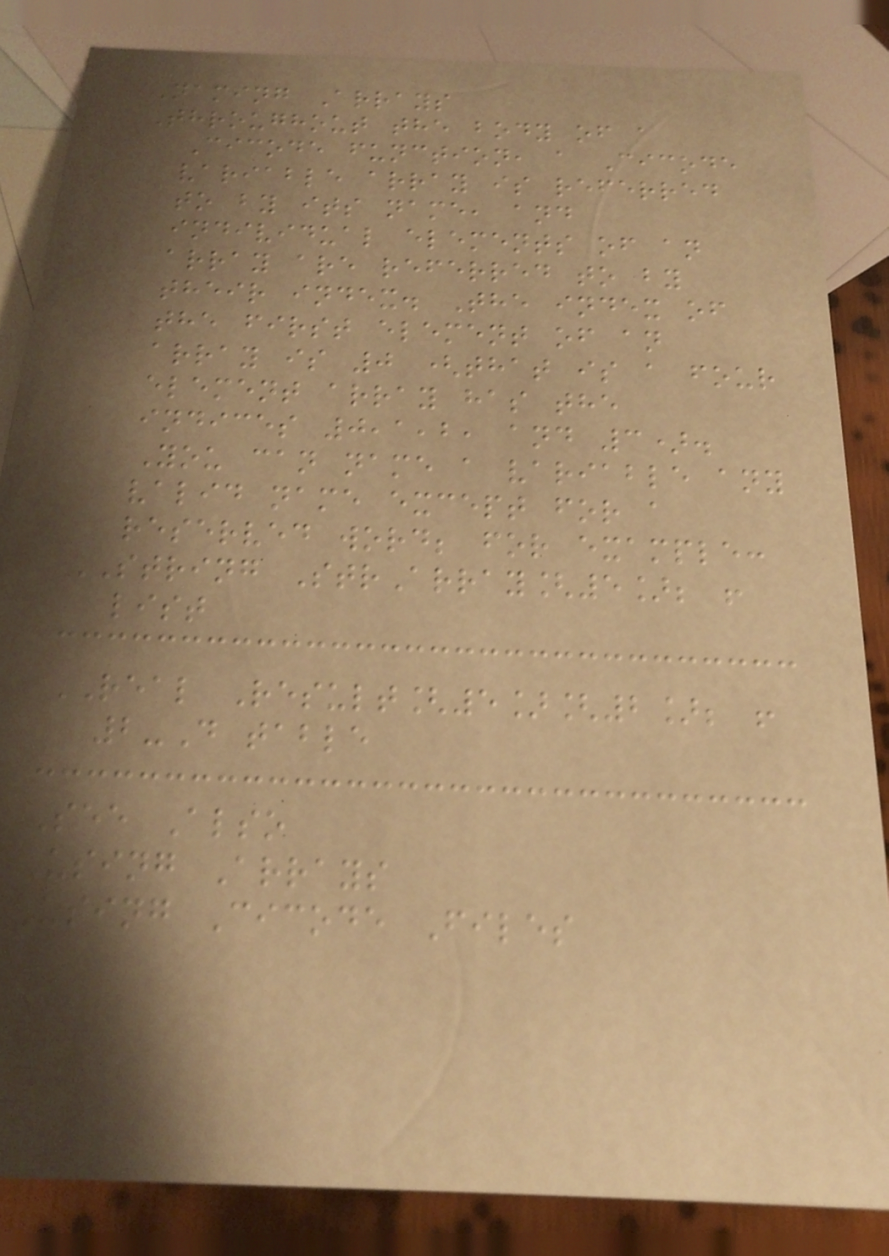Naming Arrays
Throughout the body of a
Cicode function, a Cicode
variable array is referred
to by its name, and
individual elements of an
array are referred to by
their index. The index of
the first element of an
array is 0 (that is a four
element array has the
indices 0,1,2, and 3).
You can name a variable any
valid name except for a
reserved word; for example:
STRING StrArray[5]; !
list
REAL Result[5][2]; !
2-D table
See Also
Using Arrays
Using Cicode Files
